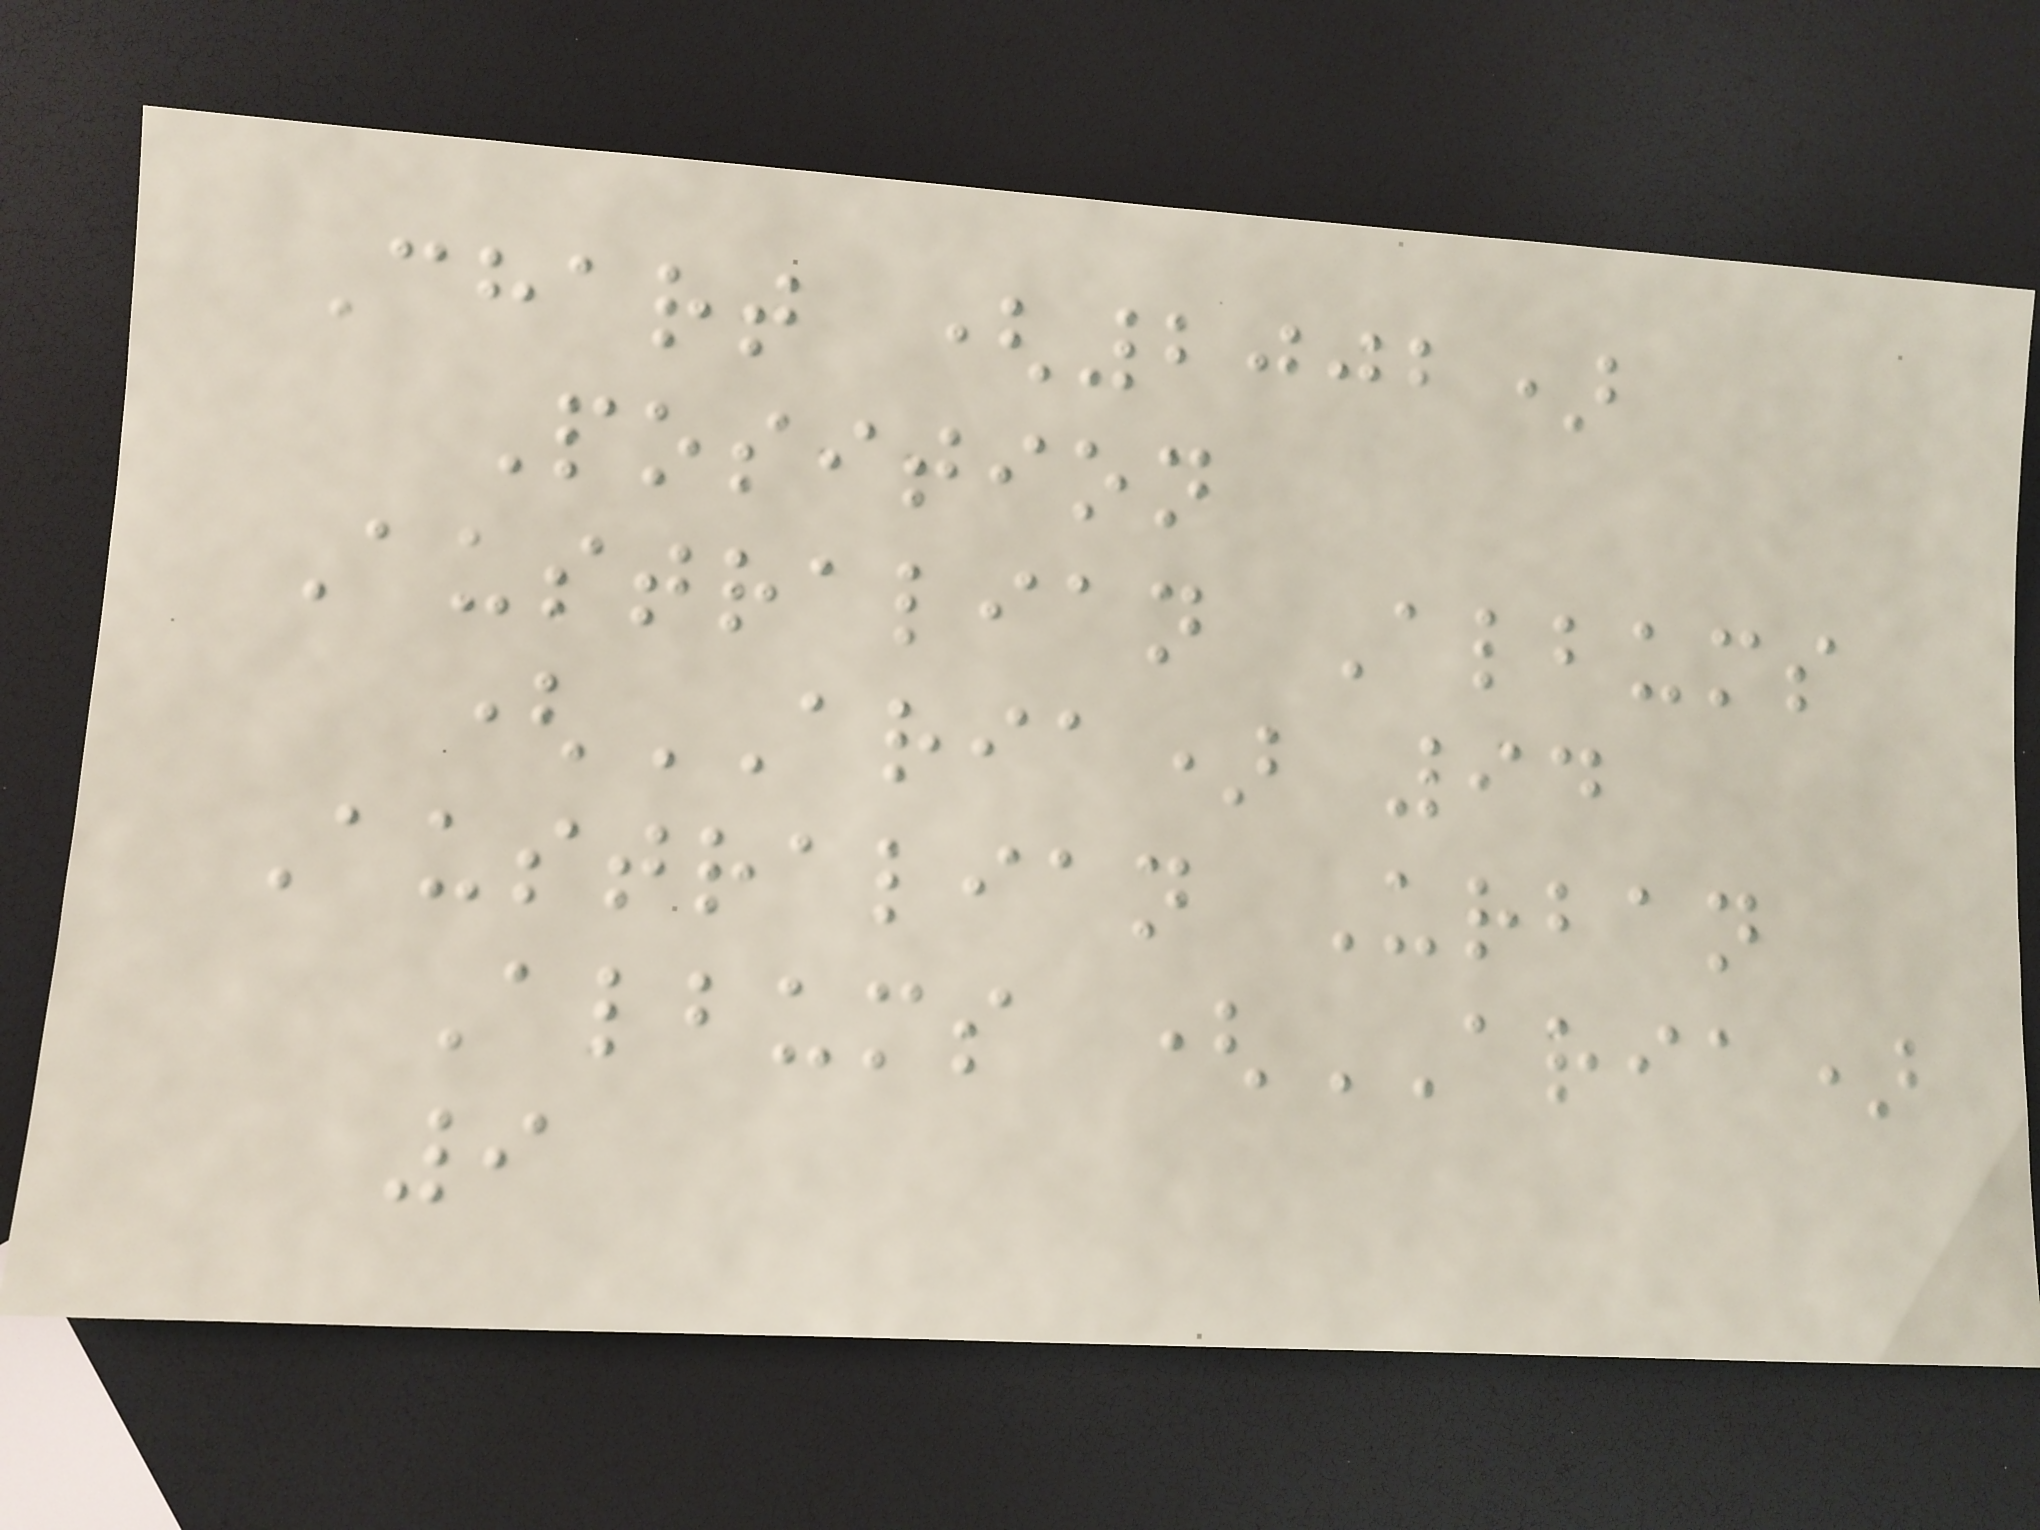Chart (2002)
Position
Australian Albums
(ARIA) 94
Australian Urban
Albums (ARIA)
9
